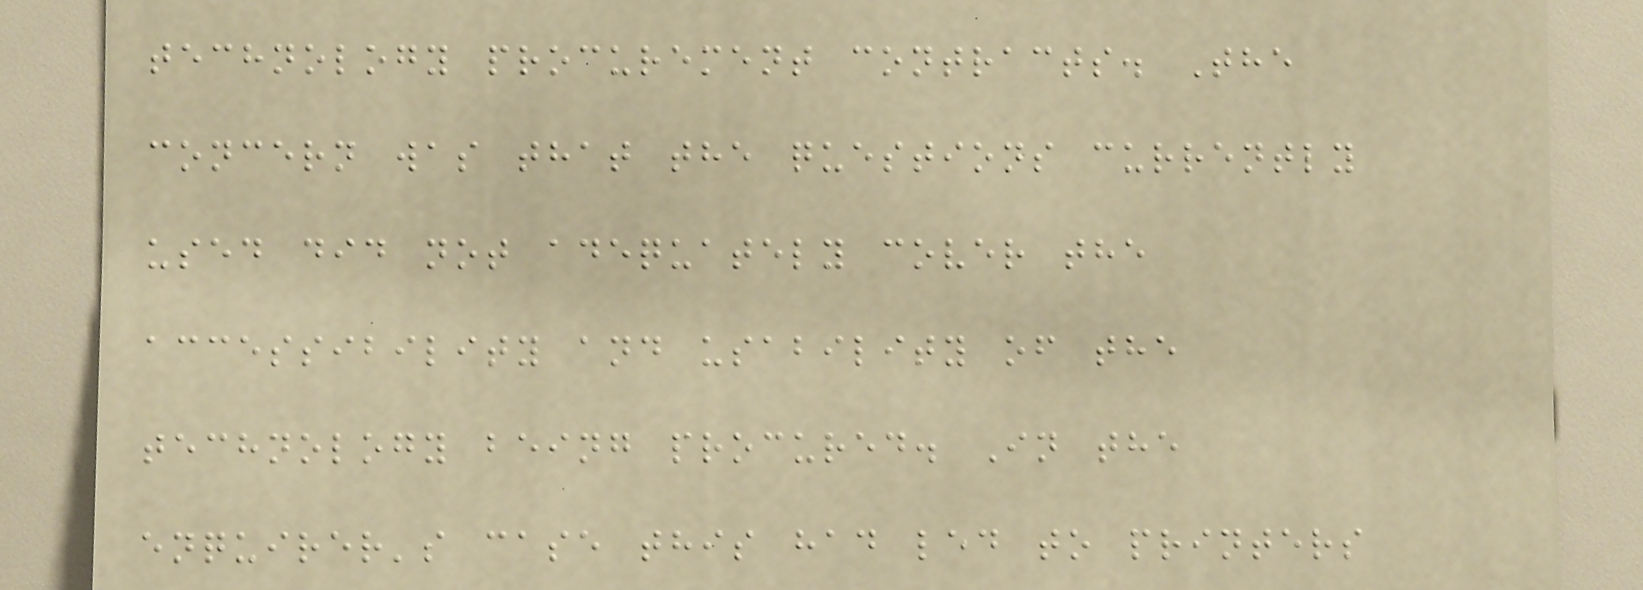technology procurement contracts. The
concern was that the questions currently
used did not adequately cover the
accessibility and usability of the
technology being procured. In the
enquirer's case this had led to printers
